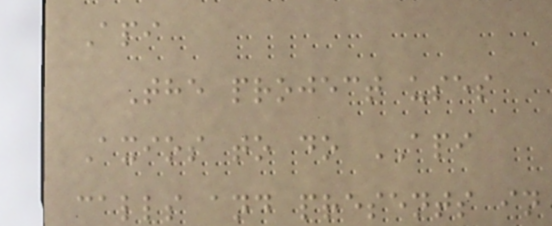Api
The project uses
Axios to do API
calls and presents in
